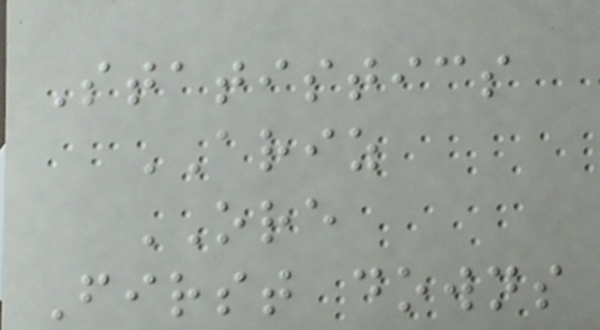Statistics
ARIZ
ORE
First downs
